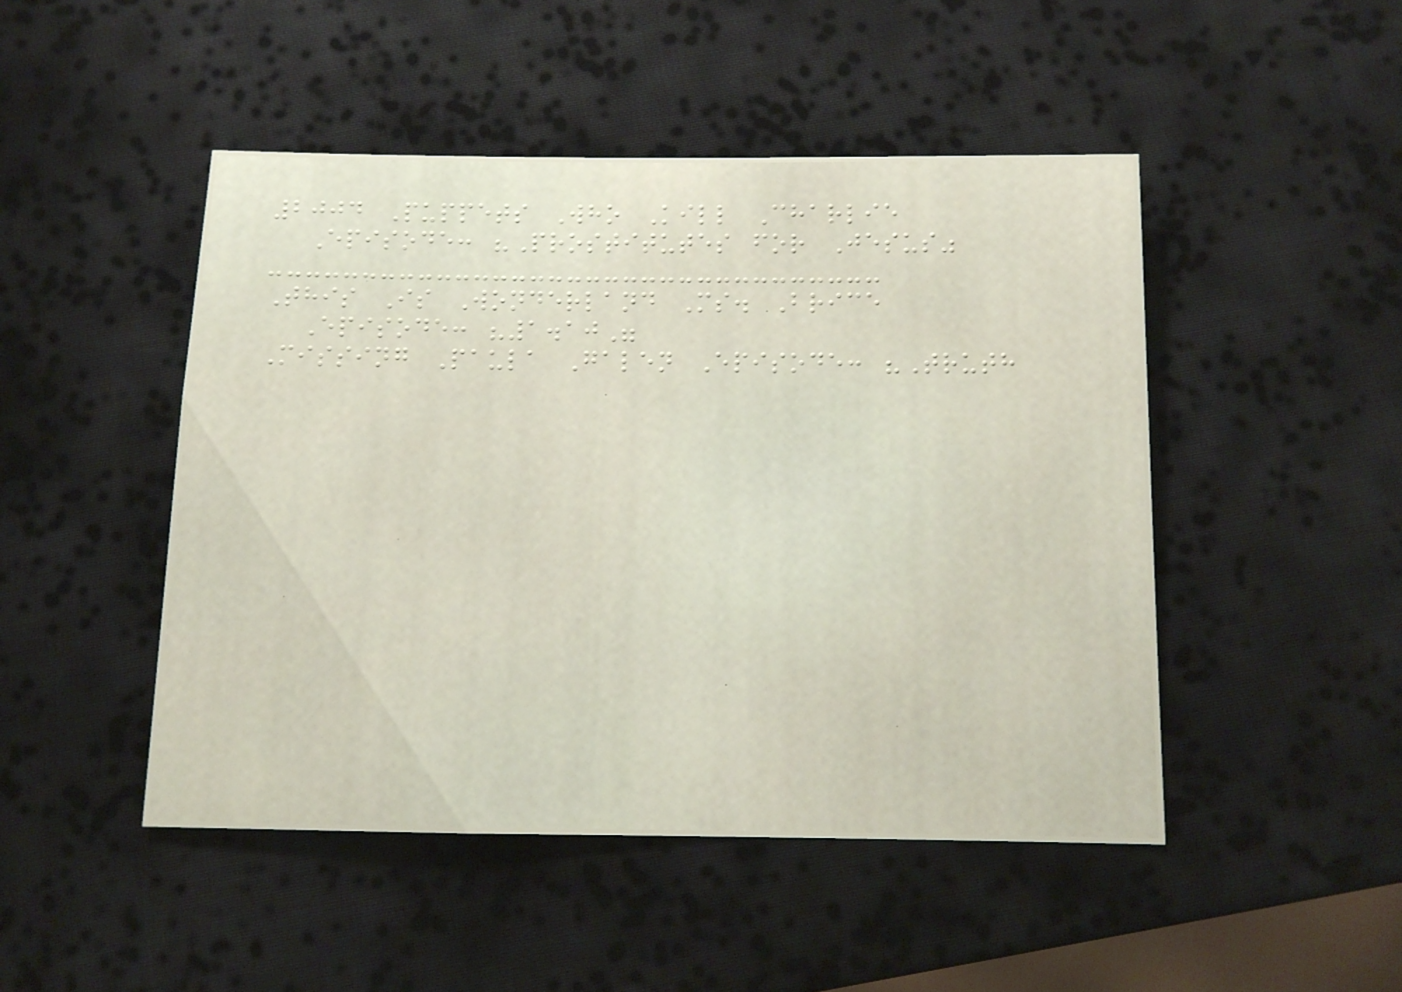2004 Puppets Who Kill Charlie
Episode: "Prostitutes for Jesus"
This Is Wonderland Ms. Brice
Episode: "1.10"
Missing Paula Galen Episode: "Truth
